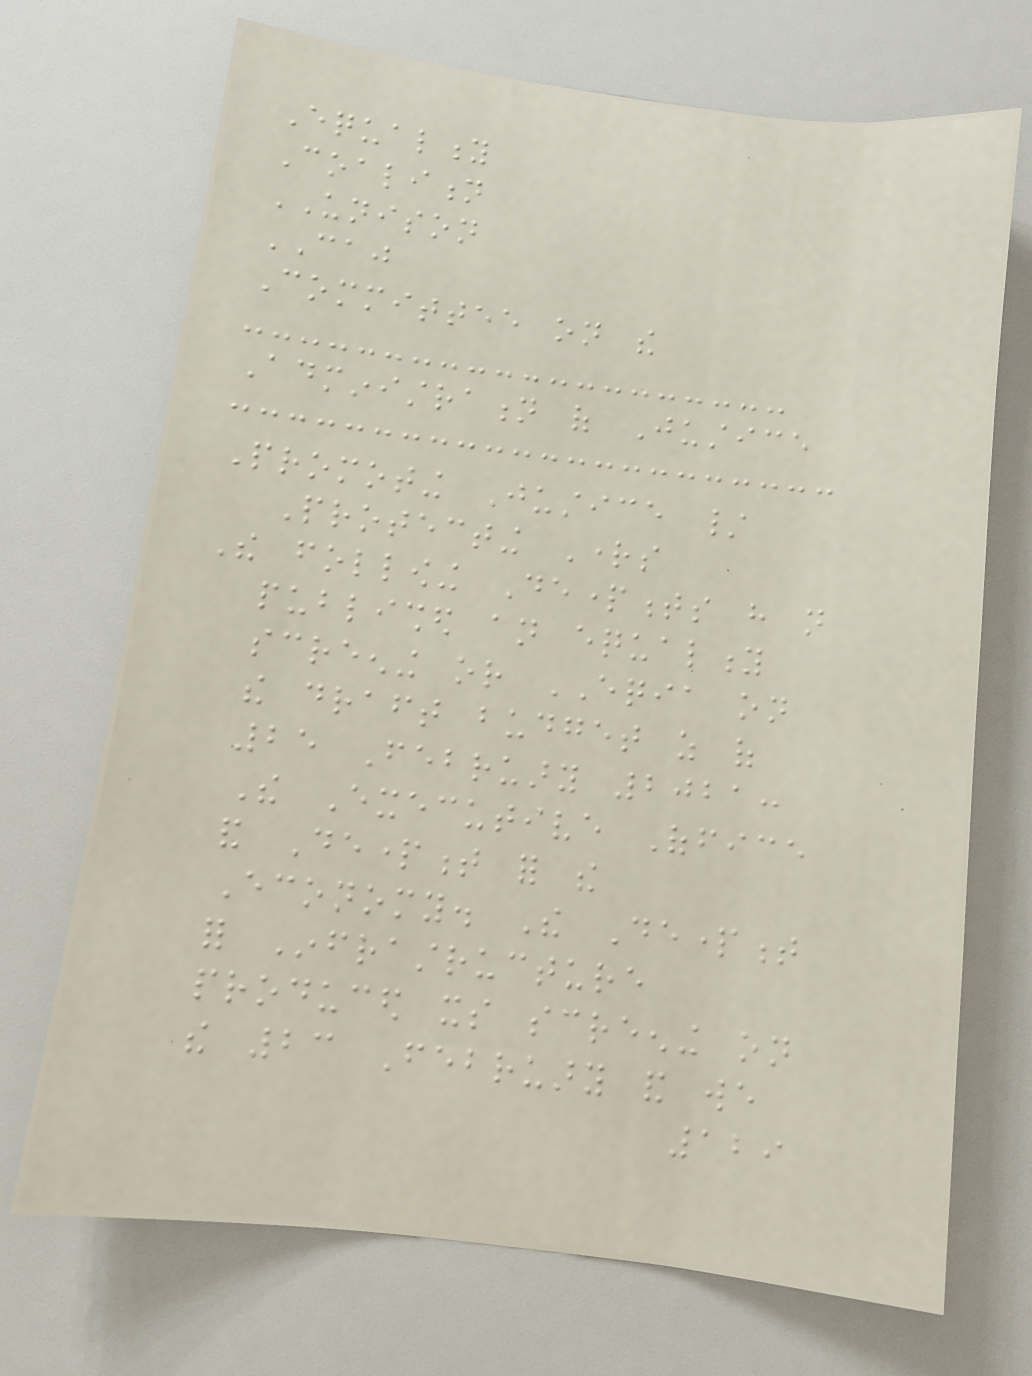Equality
Coalition
UNISON
CAJ
Committee on the
Administration of Justice
Promoting Justice /
Protecting Rights
The following Departments have not
published an equality
screening or EQIA on
the draft budget as of
25 February 2021:
The Executive Office
and Department for the
Economy. The Department
for Infrastructure
produced its screening on
the 23 February and we
129
